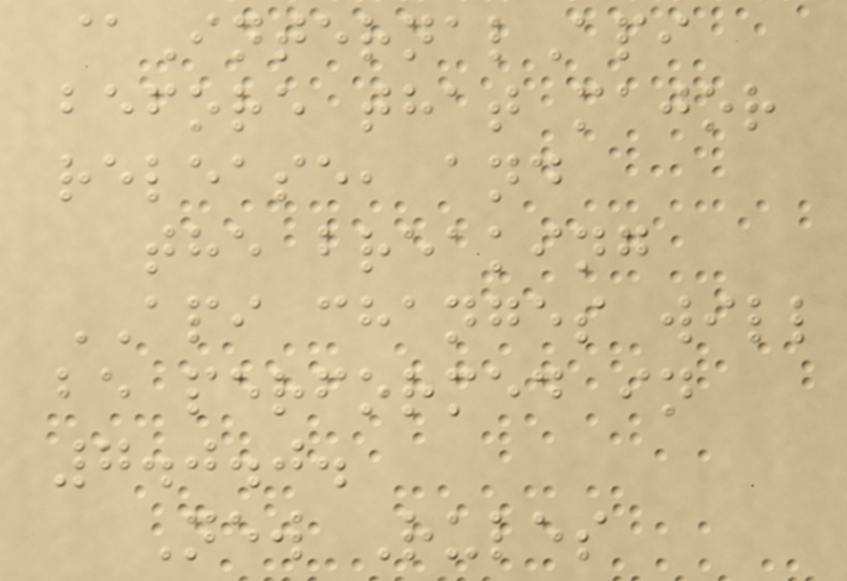@InternalApi
before that major
release, and
the breaking
API changes will
be performed in
7.0.0.
New Rules
